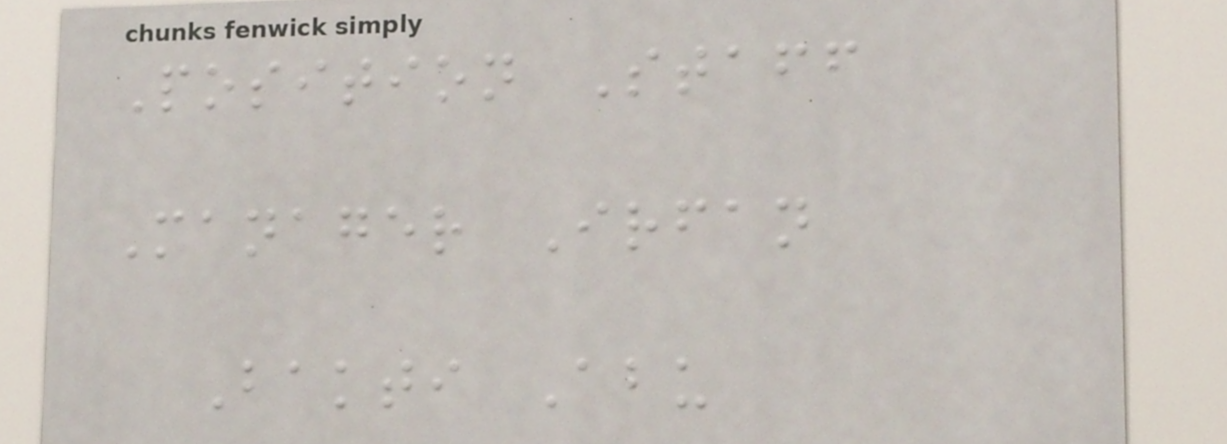Position Staff
Manager Irfan
Bakti Abu
